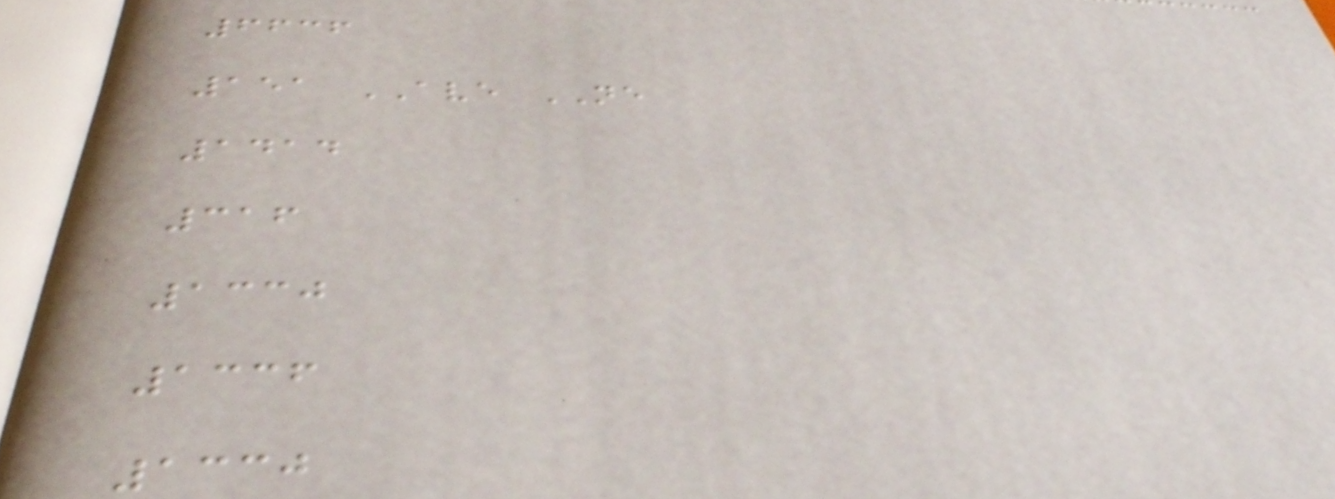6636
151 AVE NE
1414
316
1330
1336
1330
